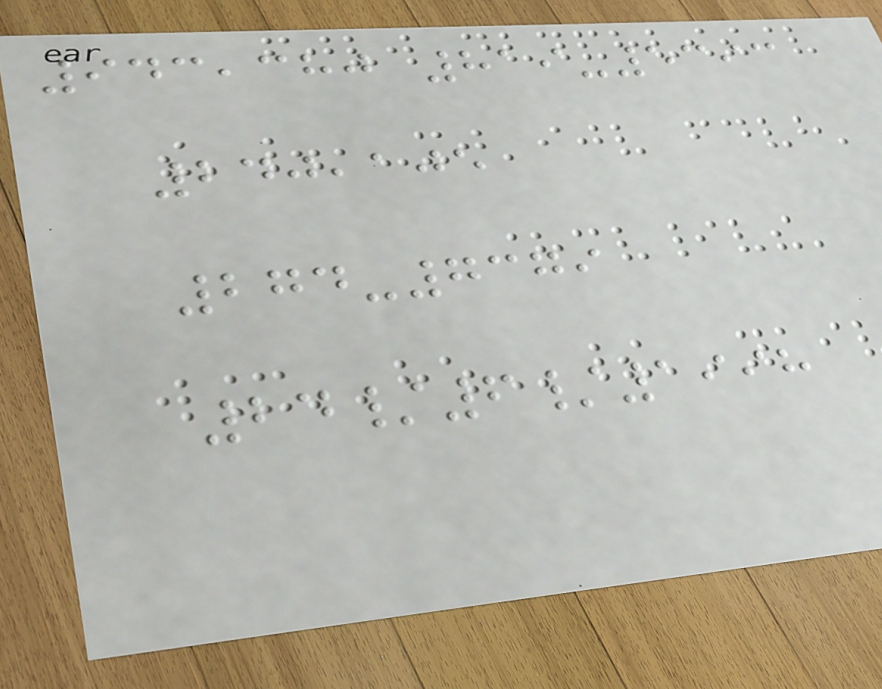943,380 819-5393
240,105
274-7379
24/6/1998
